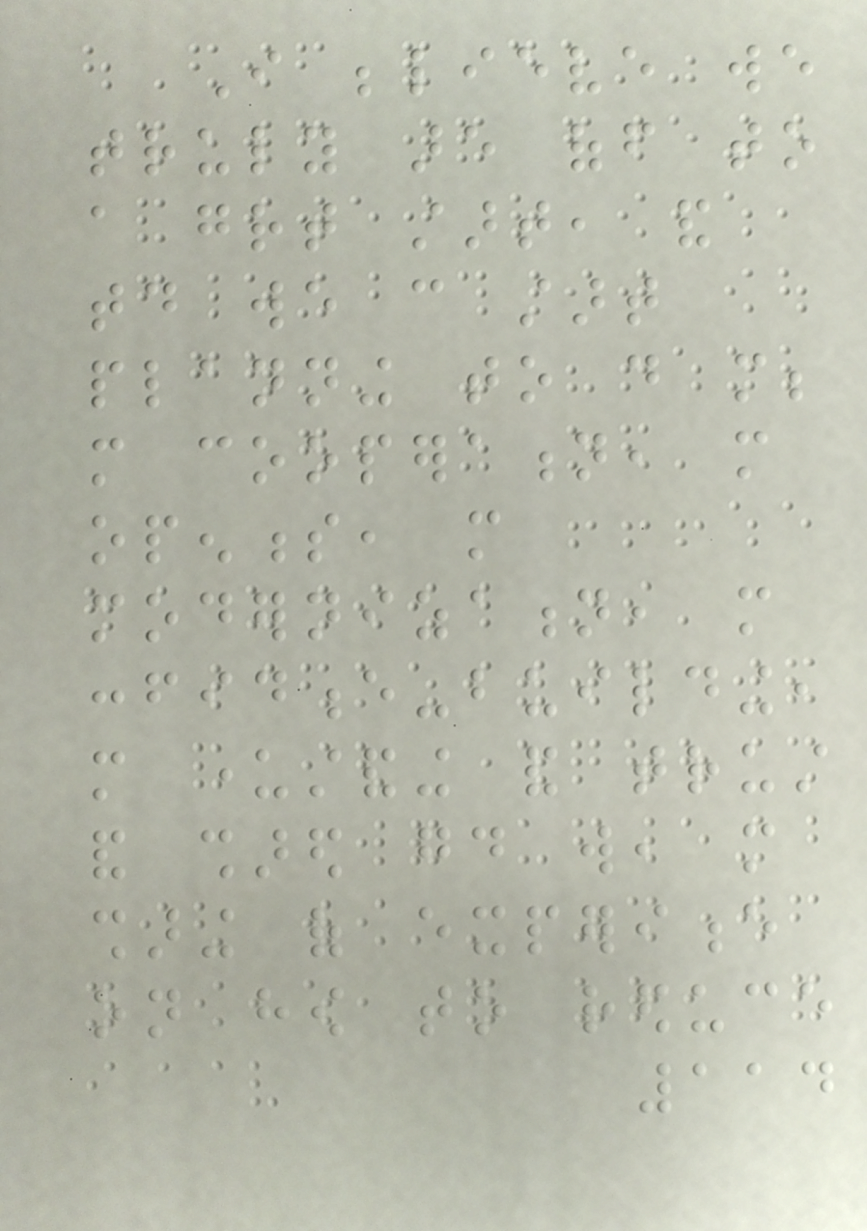I believe we
truly are off to
a great start, and
today we can start
planning to do more;
more cooperation, more
openness, more
modernization, more
confidence-building,
more understanding and trust
and shared good will, more
sharing of experience
on how to reduce
114
